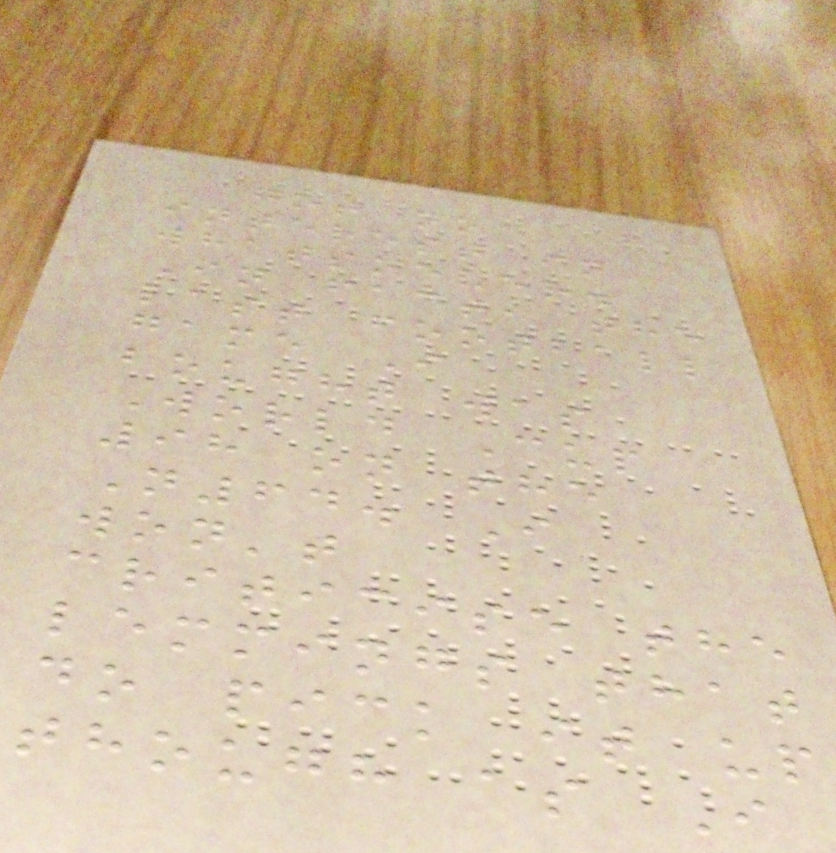got no
interest in
whatsoever.
In fact, the
last football
game I
bought was
World Cup
98 on the
N64. I
won't
criticise the
lemmings that
do pick it up
though as I
